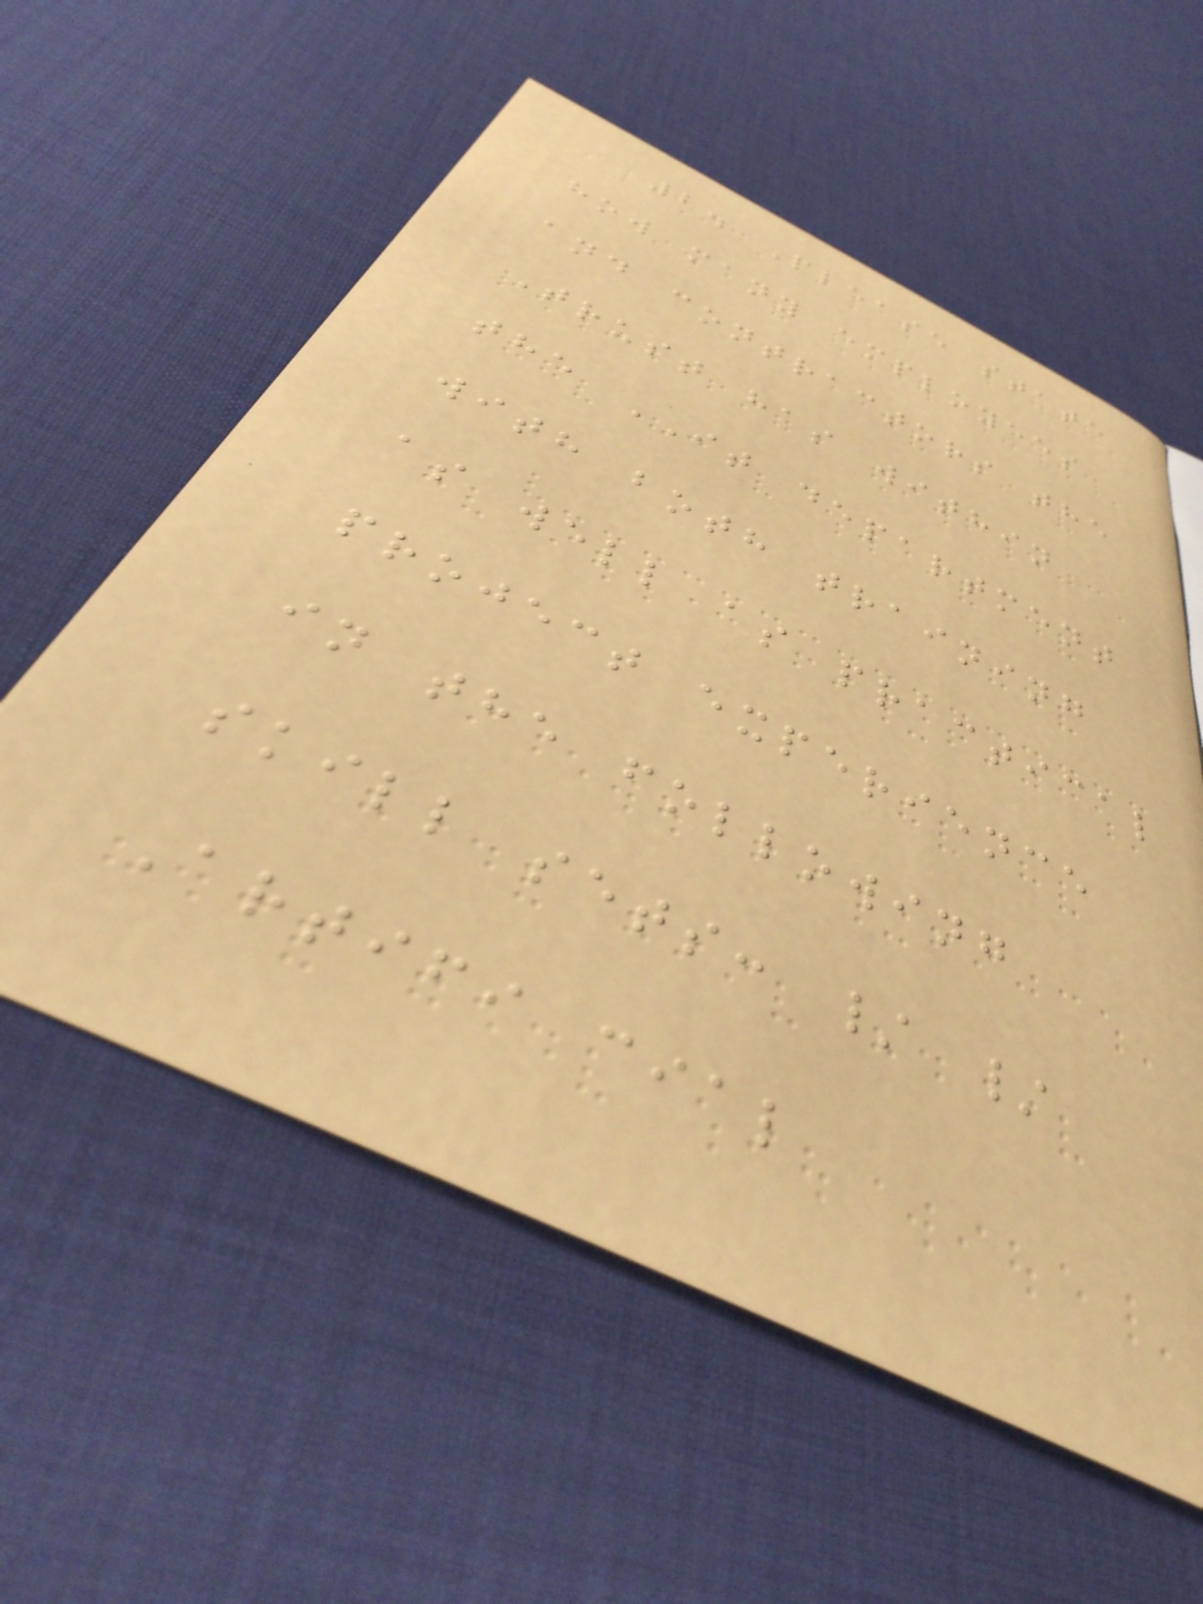2. Please state
how many employees
and contractors the
Trust has within
the IT department
with both training
as well as practical
project experience
in the following
skill sets: / /
Artifi cial
